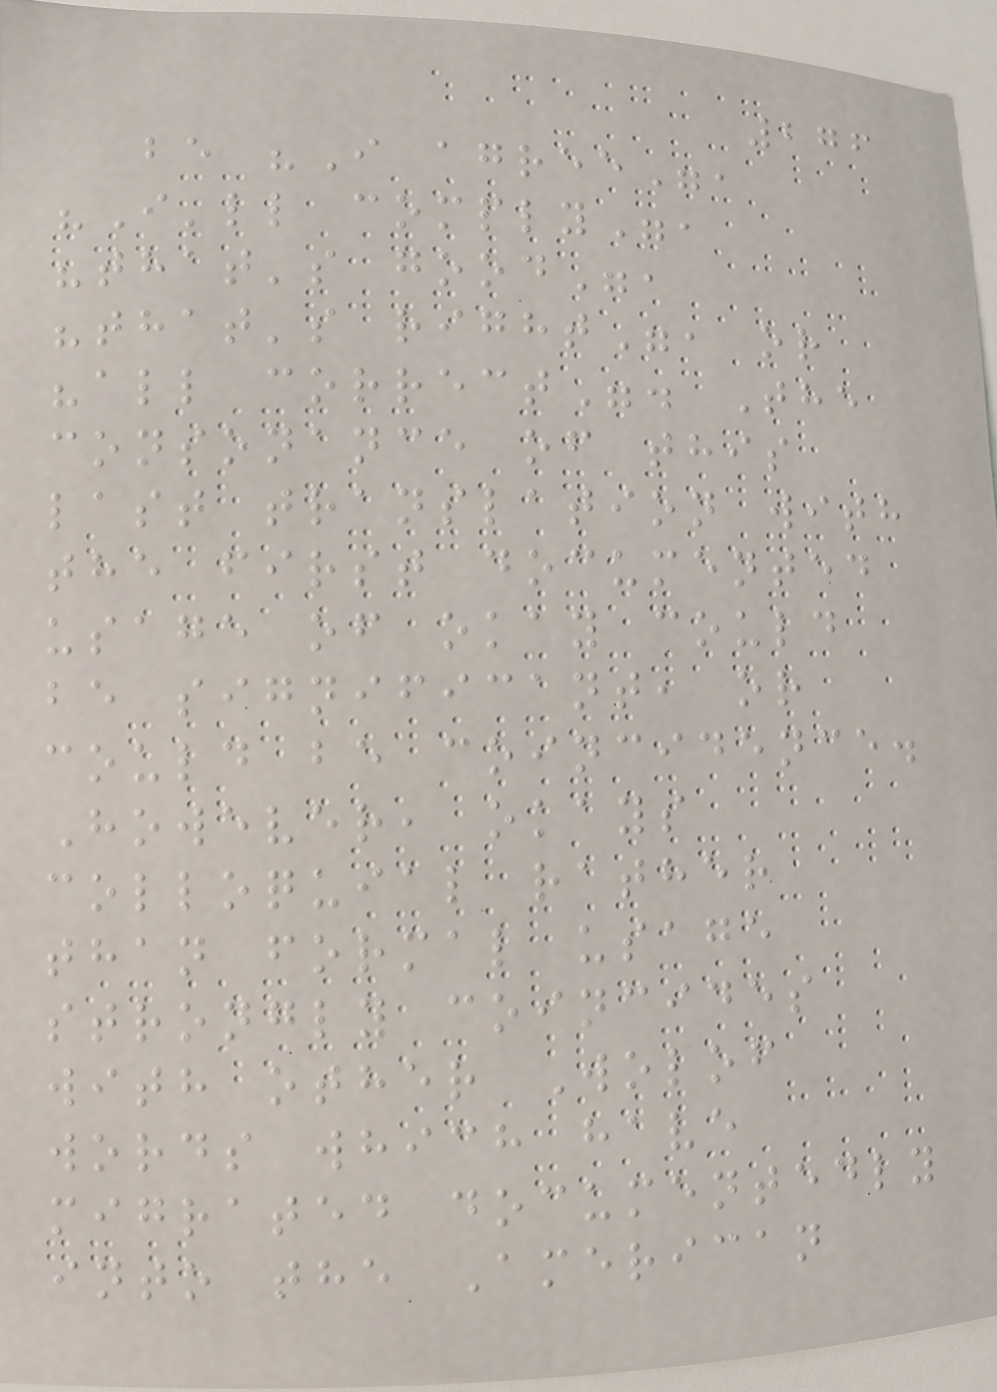276
be "I agree",
"I'll comply",
"that's good",
"that's right", or
"all correct". The
consonance of this
last translation with
the first documented
usage of okay could
be significant, or
could be coincidence.
However, okays
colloquial rather
than formal usage
strongly coincides
with other Wolof
words which have
migrated documentedly
into the American
